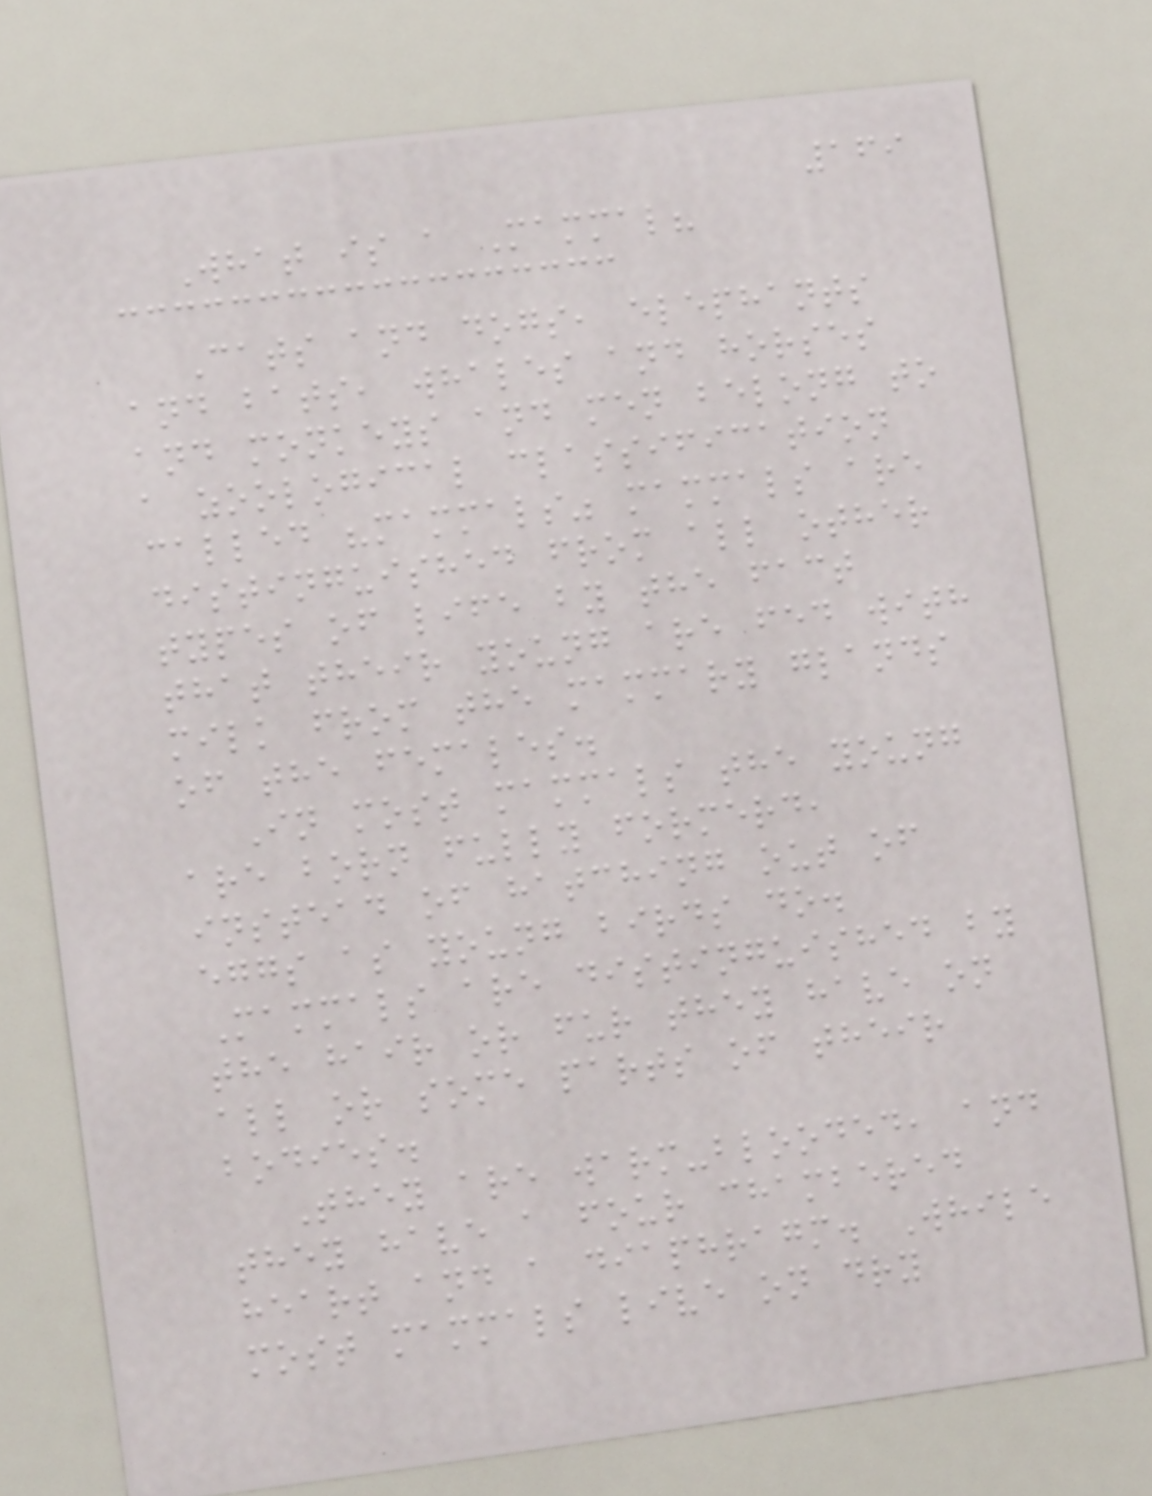169
What is a Mammal?
Cats and dogs, elephants
and bats, whales and horses
and monkeys and men belong to
a zoological classification
called "mammals" mammals are
distinguished from all other
types of life by the fact
that their young are fed with
milk from the mammary glands
of the females.
In most mammals the young
are born fully formerd,
instead of hatching out of
eggs as young birds do.
Mammals are distinguished by
the hair or fur they have on
all or some parts of their
bodies.
They are warm-blooded, and
they have a four chambered
heart and a diaphragm. While
most mammals live on dry
